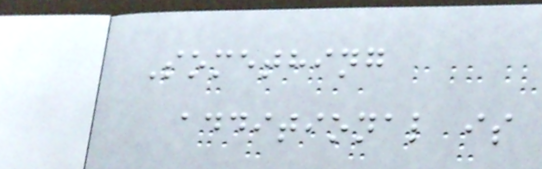Something
additional is
